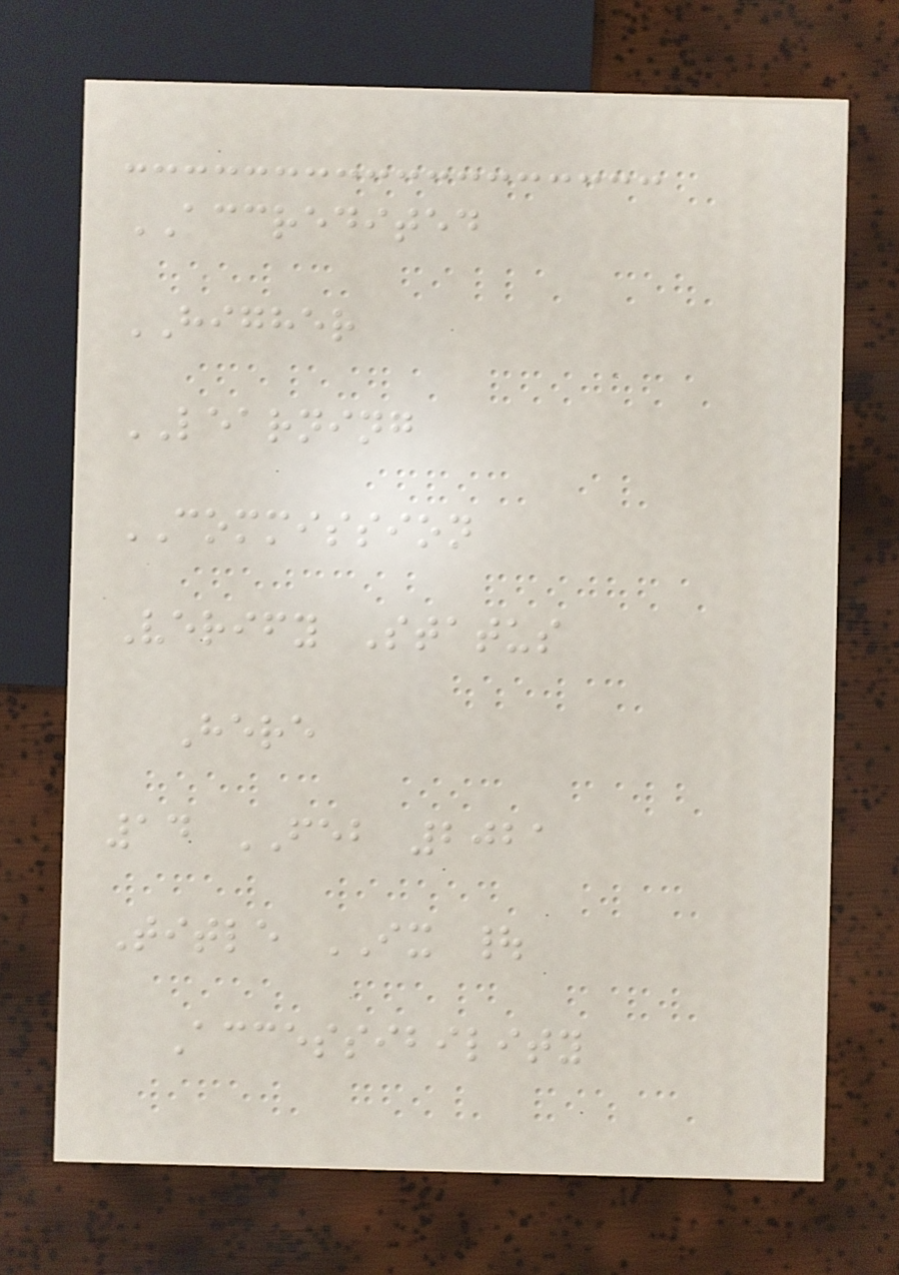ACCREDITED
HIGHER
LEARNING
COMMISSION
Verify Status
Here
14 FEB 2021
Title IX |
Accessibility
